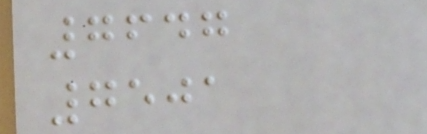7647
7501
